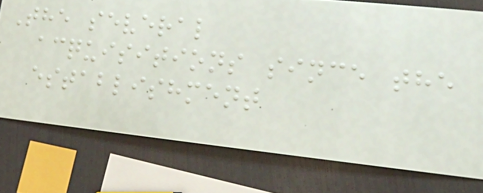The several
acquisitions since the
establishment
